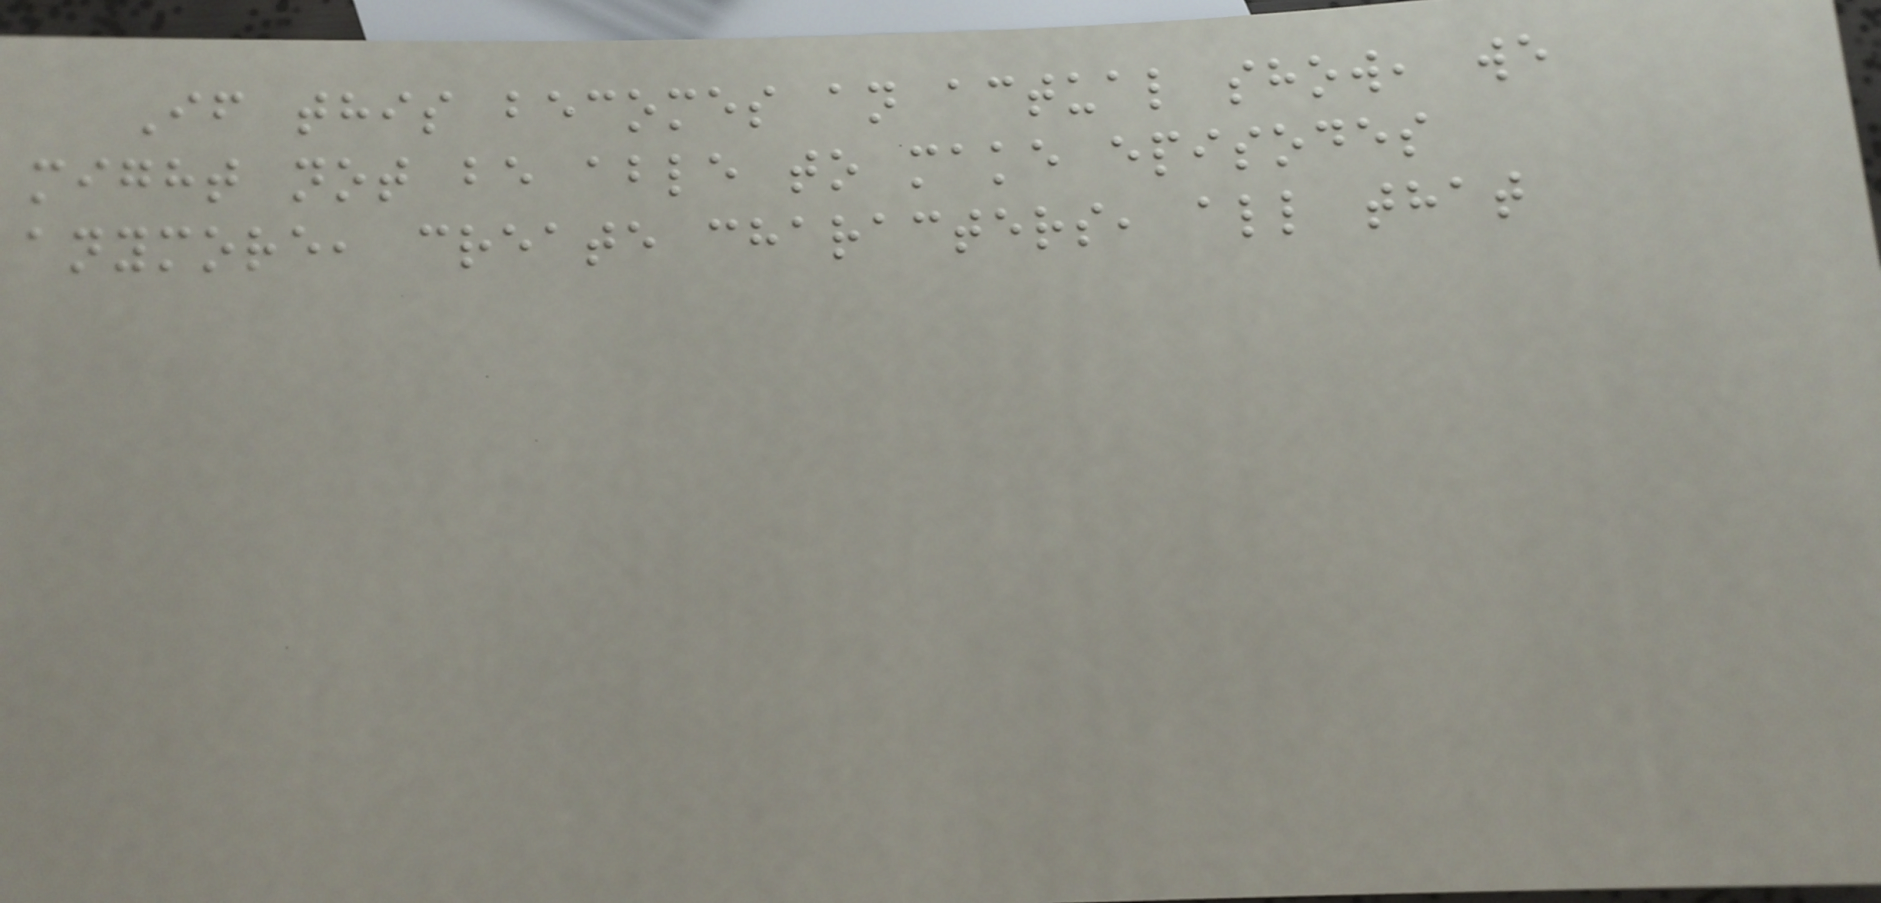If this becomes an actual show, we
might not be able to make episodes
anymore, create characters, all that
